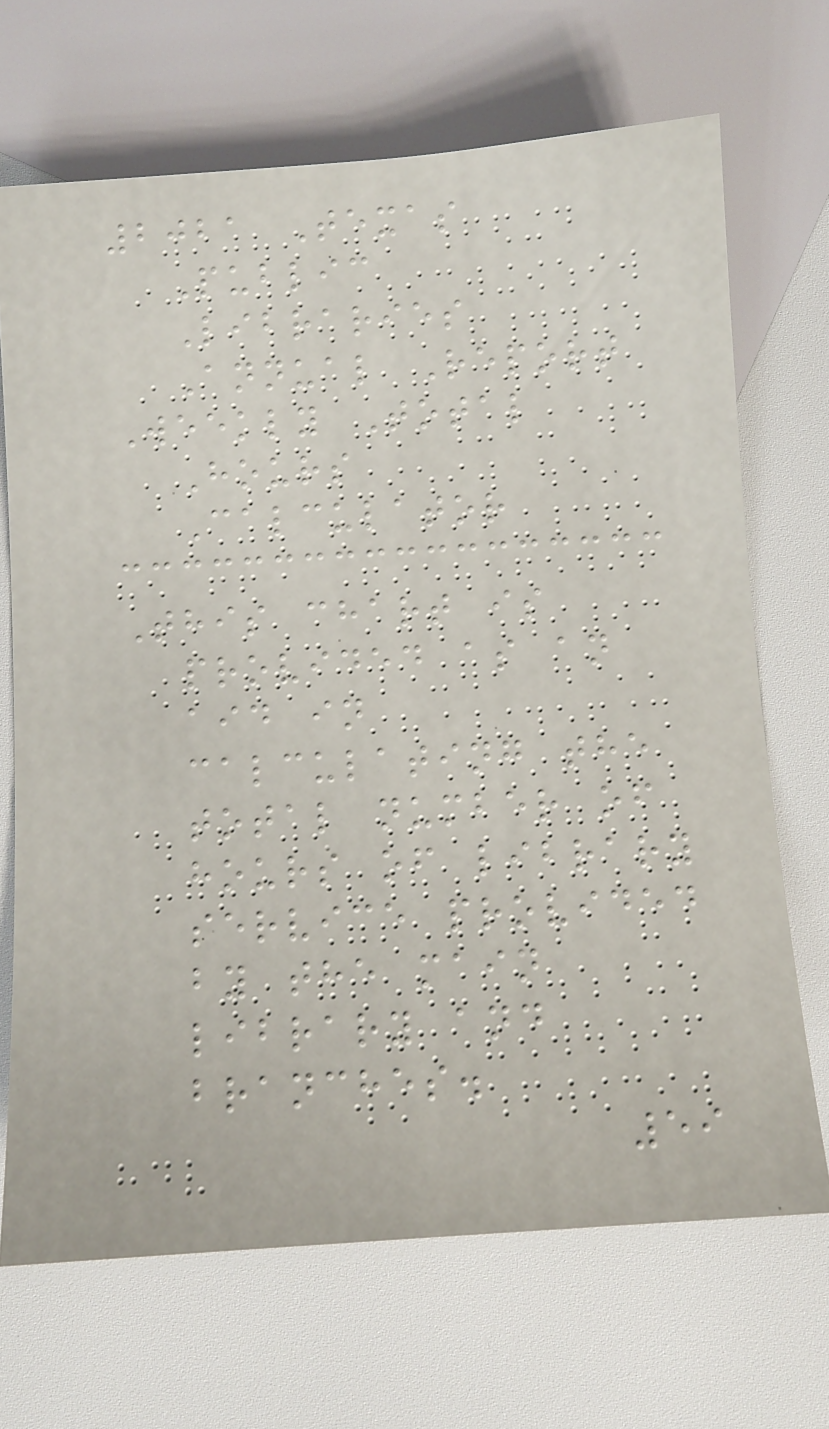2021 Texas
Public
Libraries
Annual Report
Weekly Total
Hours
Calculator
This chart is
provided as an
aid in
calculating the
total number of
hours of library
service provided
by the main
library and
branches.
59
